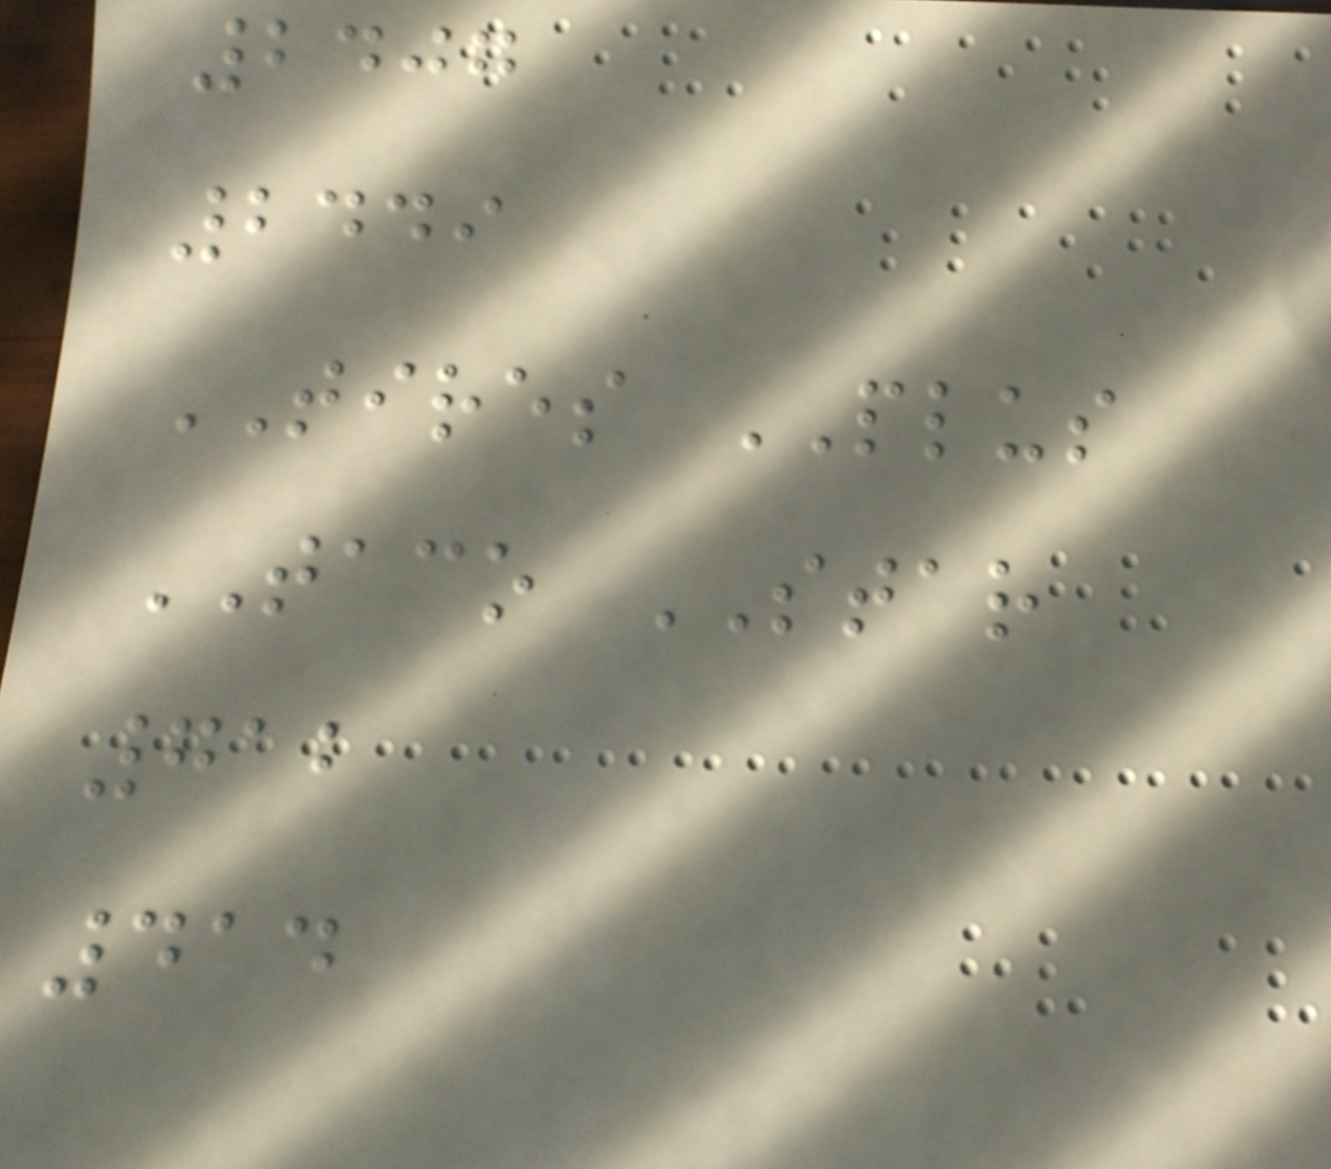2407
2449
TIRES PLUS
TACO STAR
712
414
